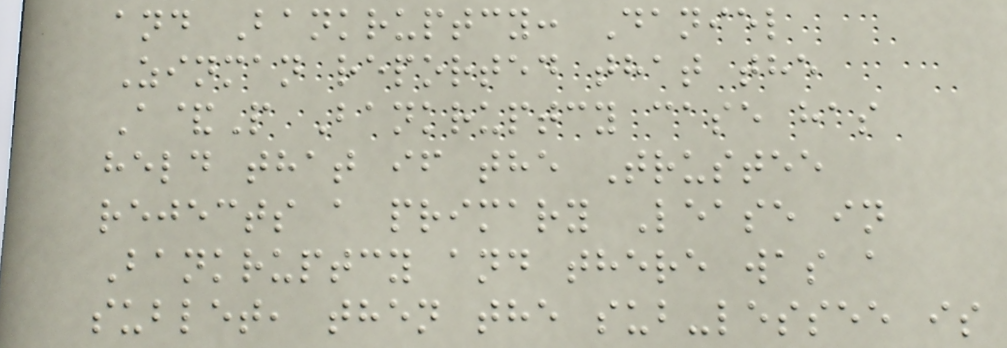and Bankruptcy: Daniel
Zinman reported that the
A&P Bankruptcy case has
held that if the Trustee
rejects a primary Lease in
Bankruptcy and there was a
sublet, then the sub-lessee is
